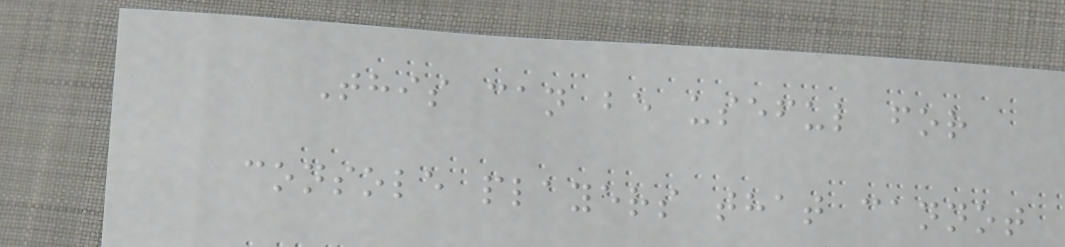This can be useful for
console players that cannot
